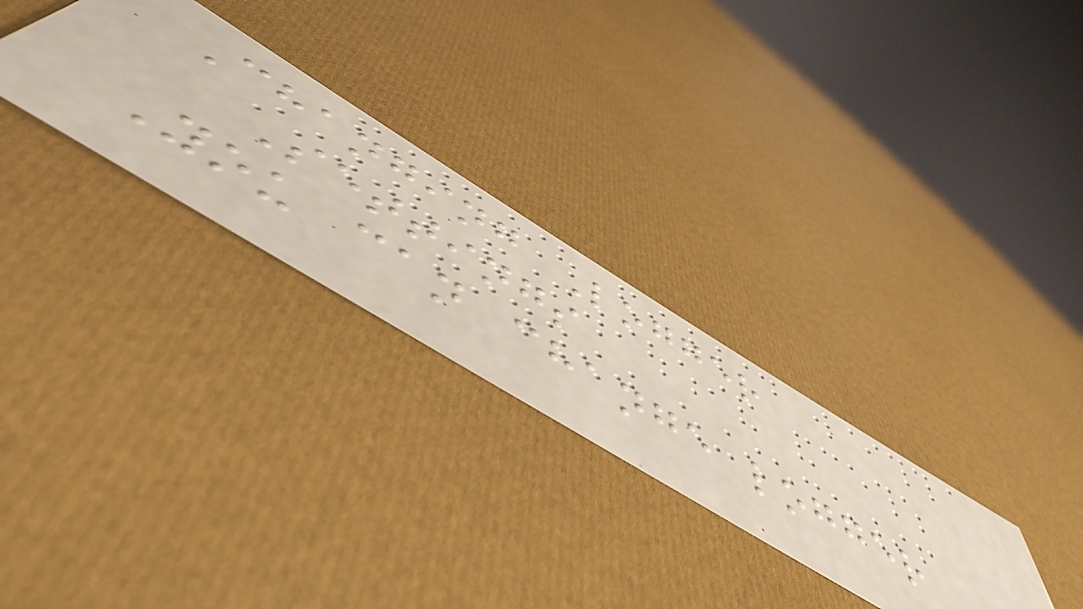Changing Logger
Settings
You can change logger
